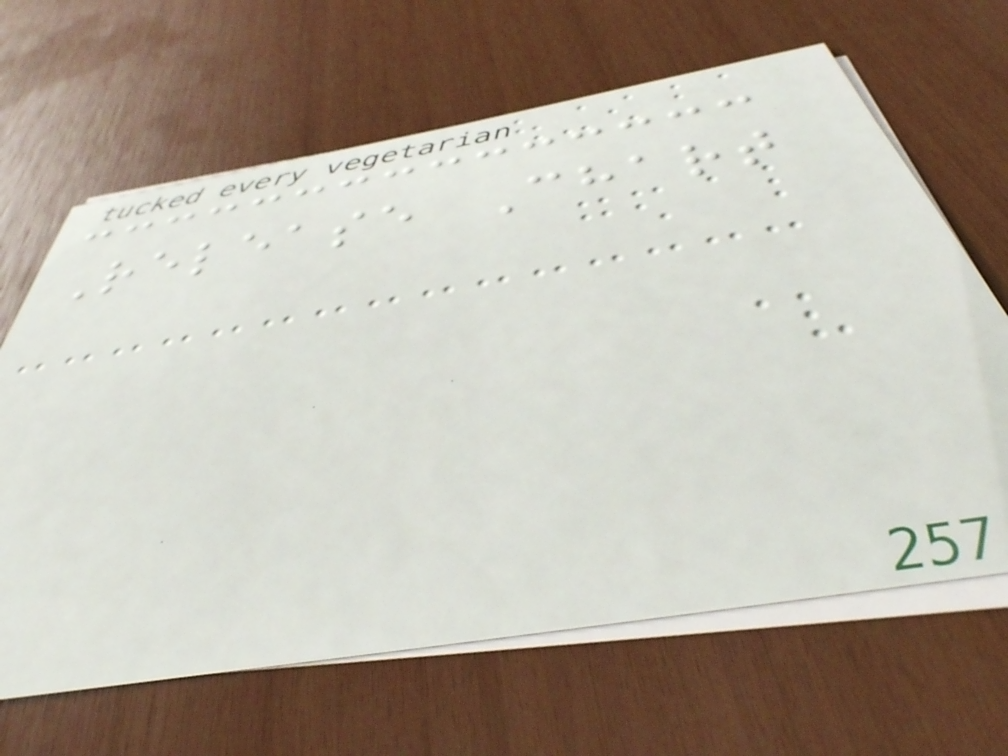Release Chart
